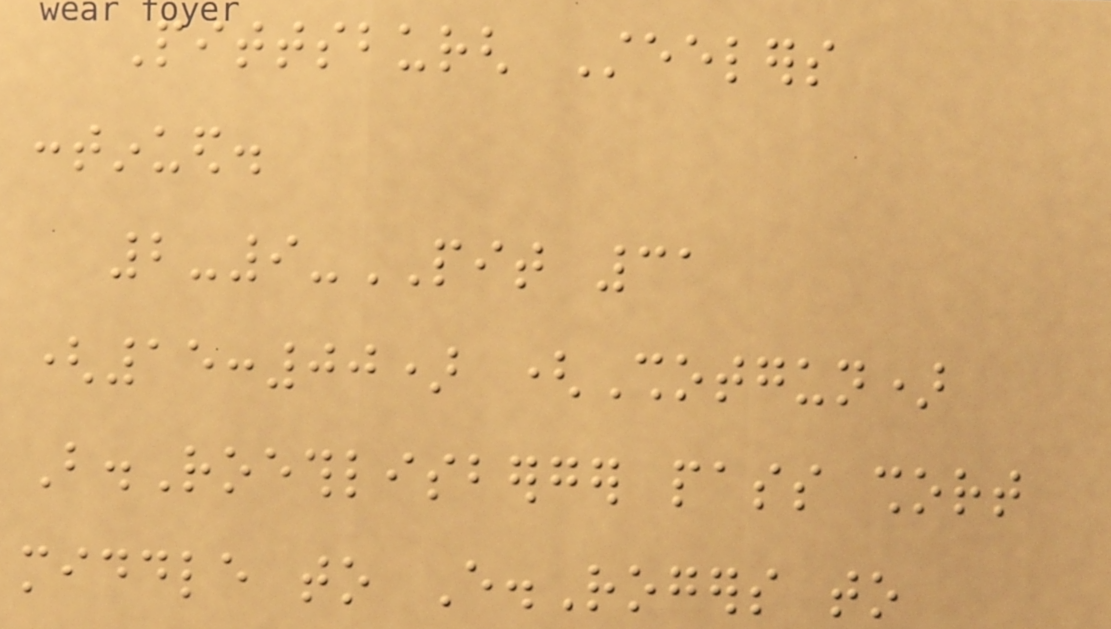Pittsburgh Steelers
continued.
2-9-PIT 31
(15:00) (Shotgun)
B.Roethlisberger pass short
middle to E.Rogers to
